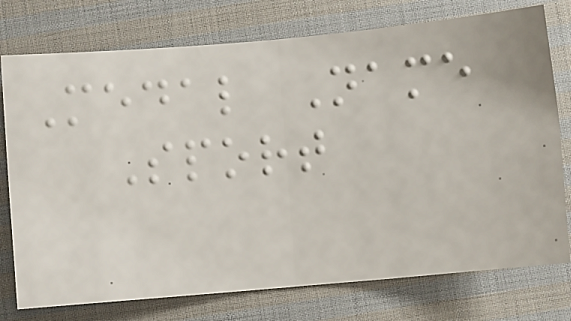Medal Name
Sport
